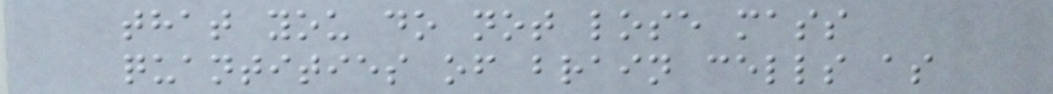that you do not lose mass
quantities of brain cells as
